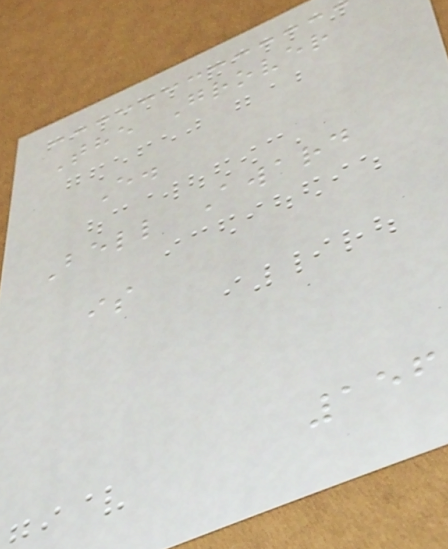The Grover
E.
Bell Award
is
156
